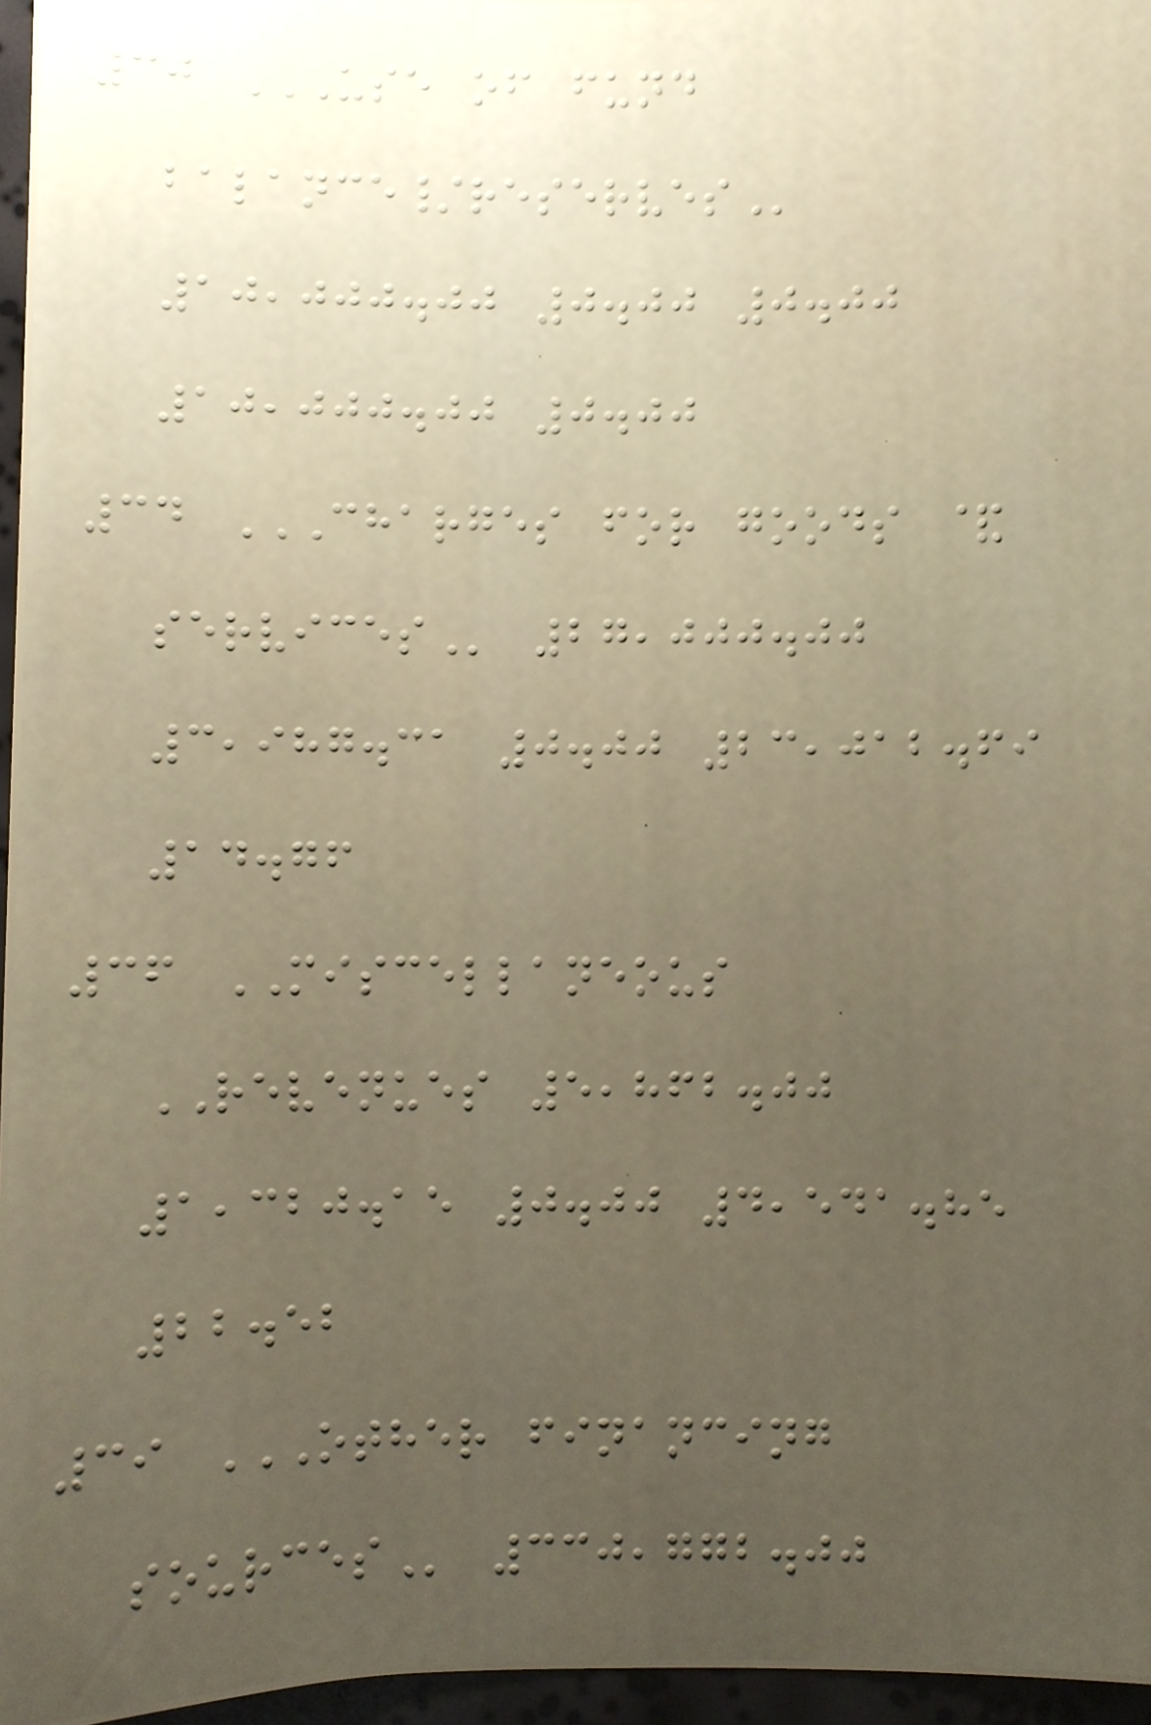30 USE OF FUND
BALANCE/RESERVES
10,000.00 0.00 0.00
10,000.00 0.00
34 CHARGES FOR GOODS &
SERVICES 27,000.00
3,987.31 0.00 23,012.69
14.76
36 MISCELLANEOUS
REVENUES 5,862.00
1,320.15 0.00 4,541.85
22.52
39 OTHER FINANCING
SOURCES 330,772.00
